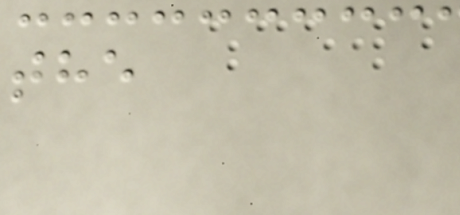the
